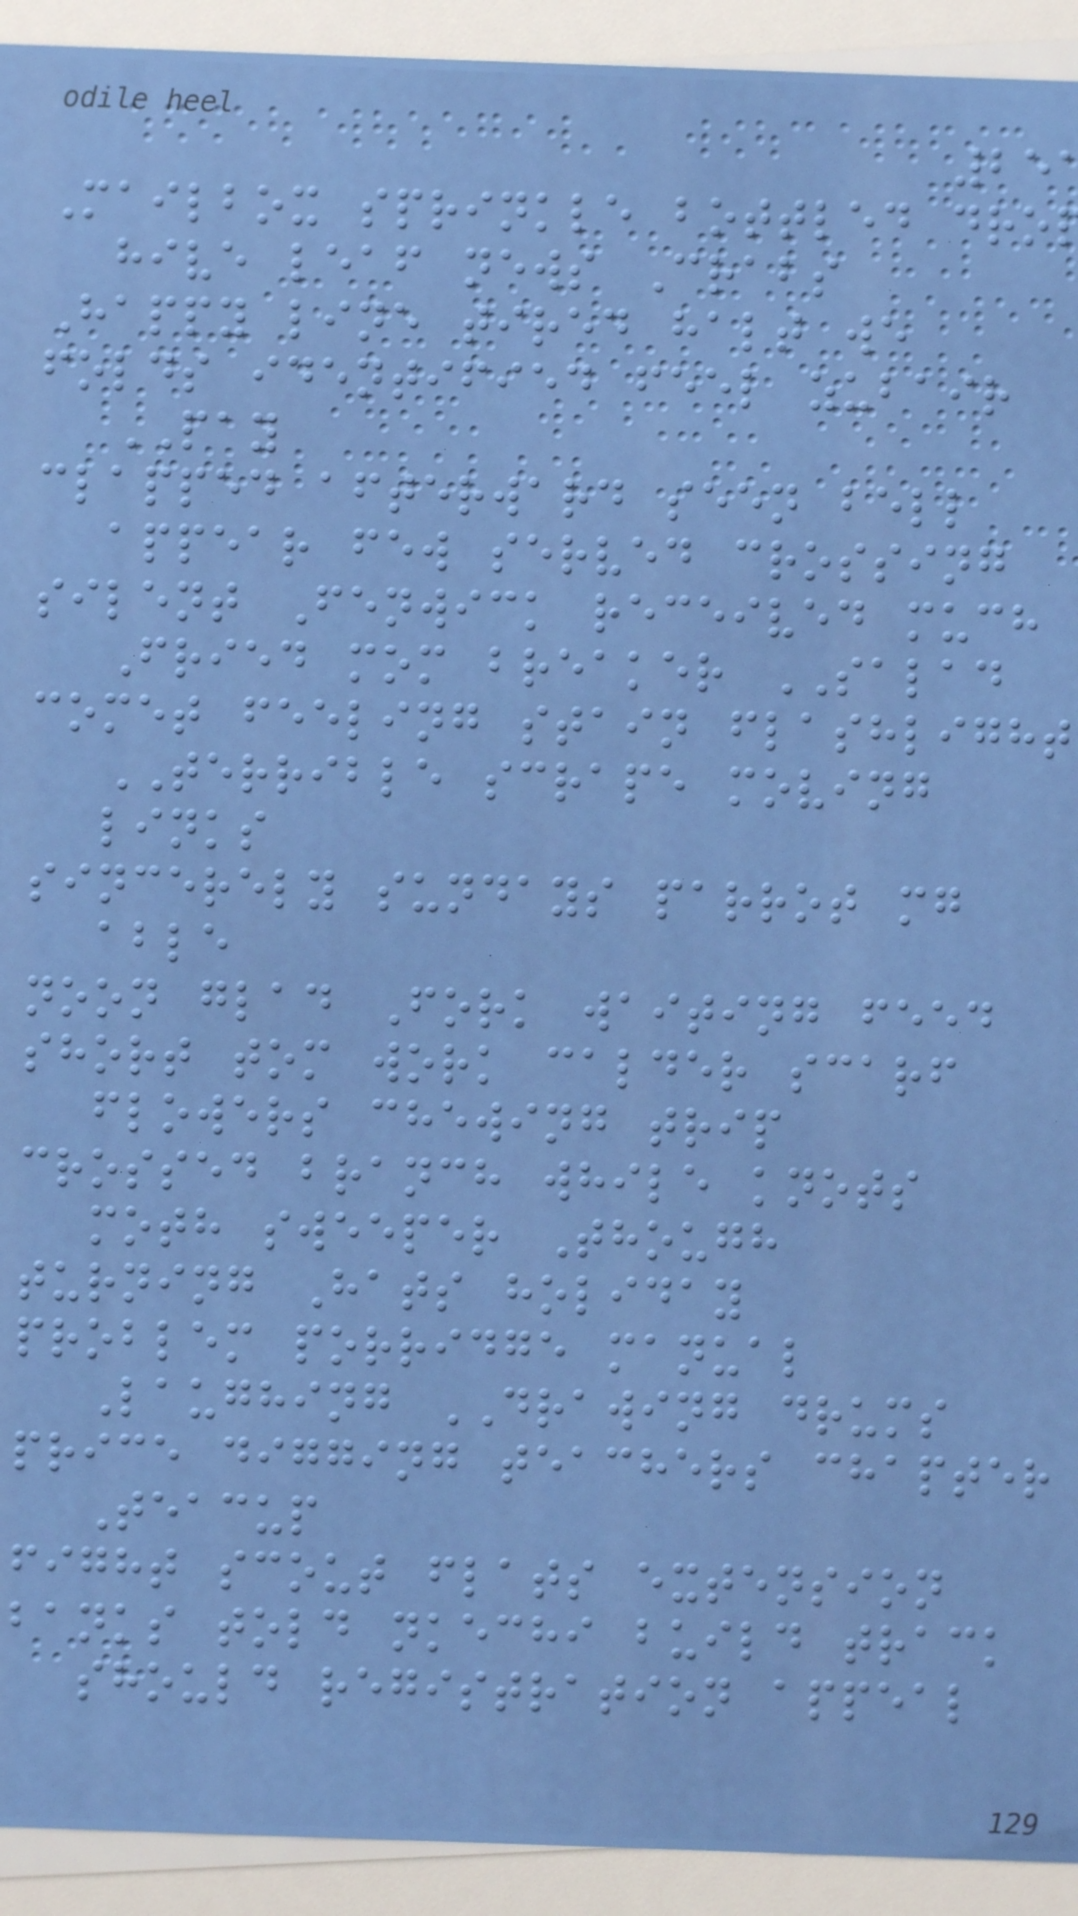Mailbox sprinkle bottled dro
hive leaf news Crabs
Happy line tired halt we
folds identified feel zubair
PAY
clapped afterward seen bell
appear few served crossing
silent Fenwick received much
Fried mom breaker SALAD
comet feeling stain flashlight
TERRIBLE scrape moving
links
sincerely sundays parrot mg
able
noon glad Fork waiting feed
short tom work calder scarf
flowers chewing trip
crossed branch while knots
moth sweeper Though
turning Hats holiday
problem porridge manual
Laughing DRAWING drums
price digging teachers chapter
Teacup
fight scout flats extension
banks told nkechi build track
should registration appeal
